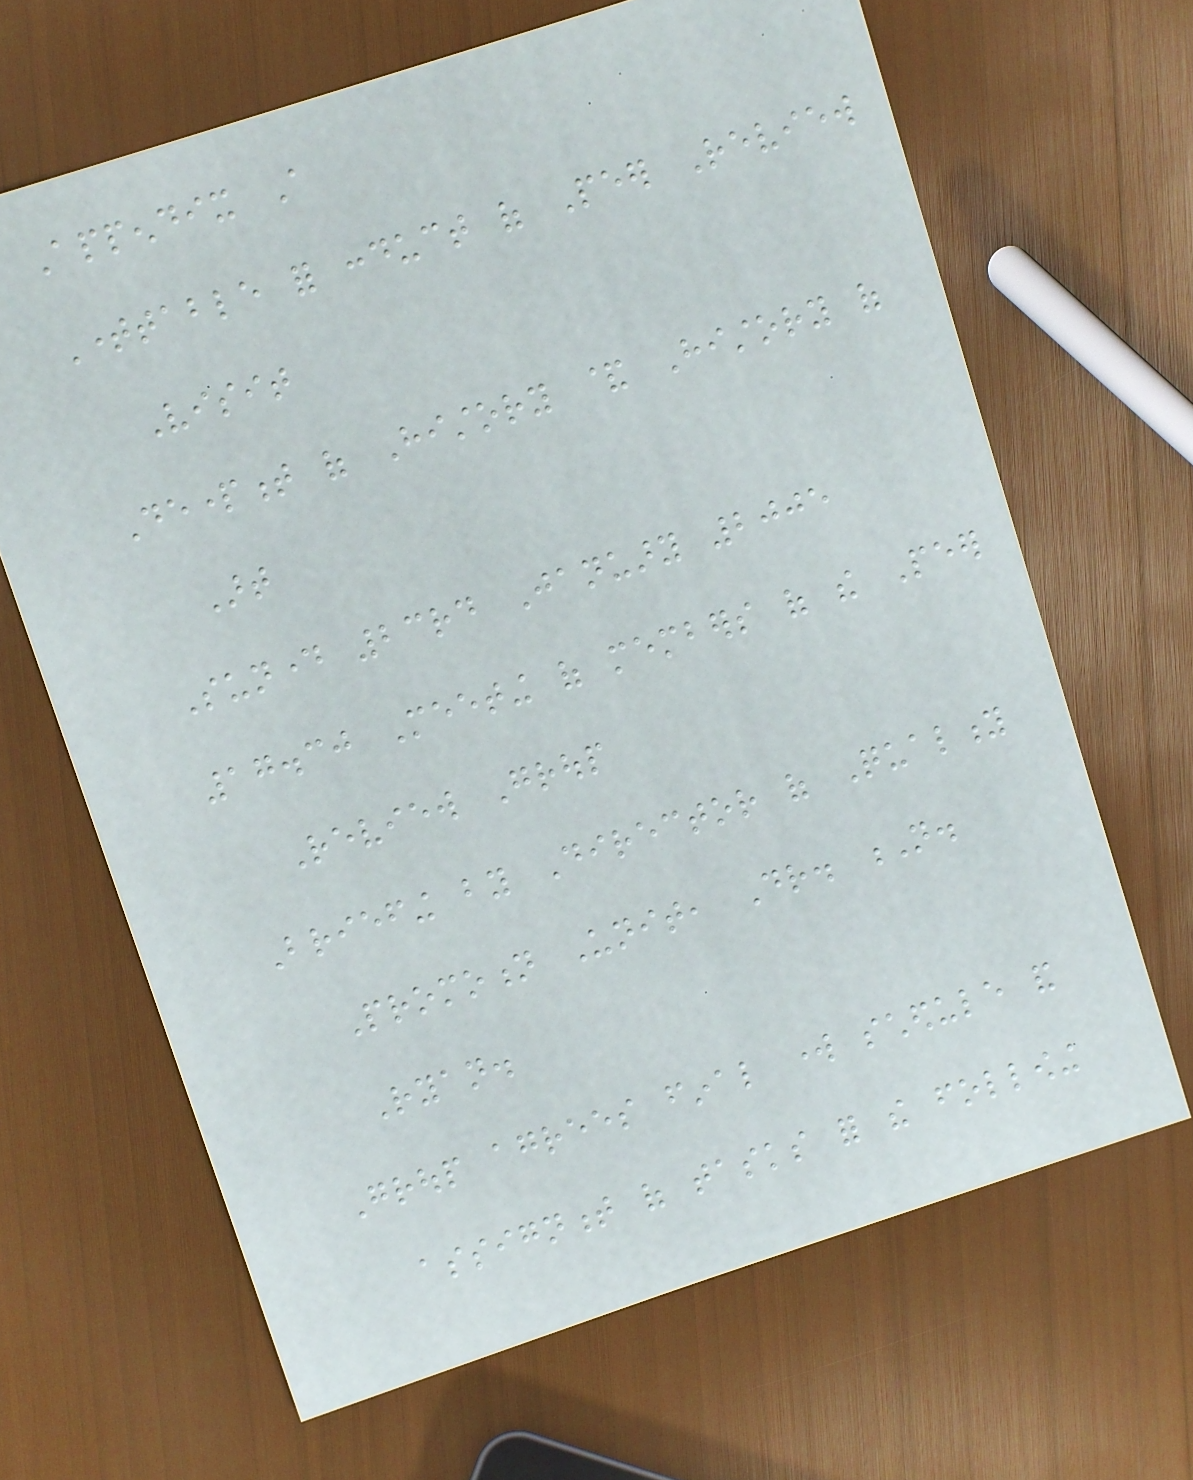Appendix A
Timetable for conduct of Peer Review
Visit
Department of History & History of
Art
Sunday 23rd January 2005
17.30 Meeting of members of the Peer
Review Group
Briefing by Director of Quality
Promotion Unit, Dr. N.
Ryan.
Group agrees final work schedule and
assignment of tasks for the following
